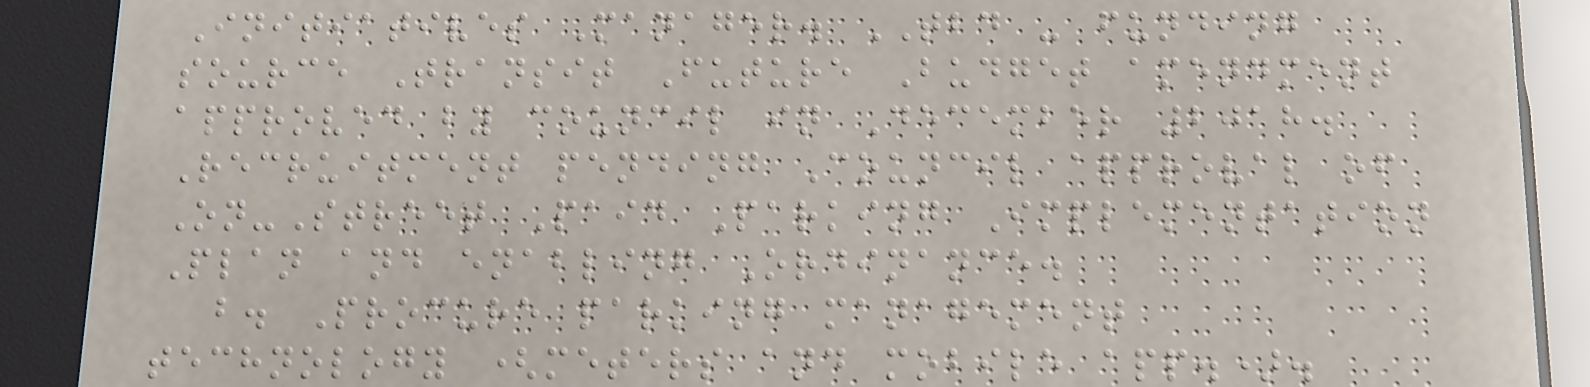Initiatives Manager. TBD - funding
source Transit Future Budget amendment
approved by council in December 2018.
Recruitment pending Council approval of
On-Street Paid Parking Implementation
Plan and enabling Ordinance.
b. Procure parking management
technology (meters and mobile app.).
